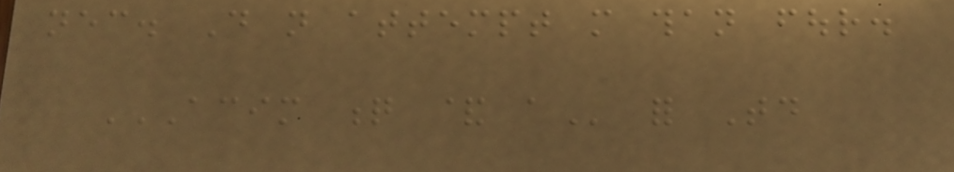necessary. Do not attempt more than four.
ACIM Q & A for Today
